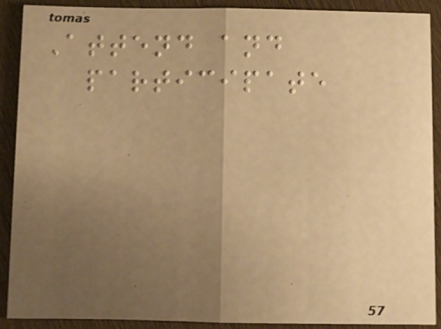Attend and
participate
